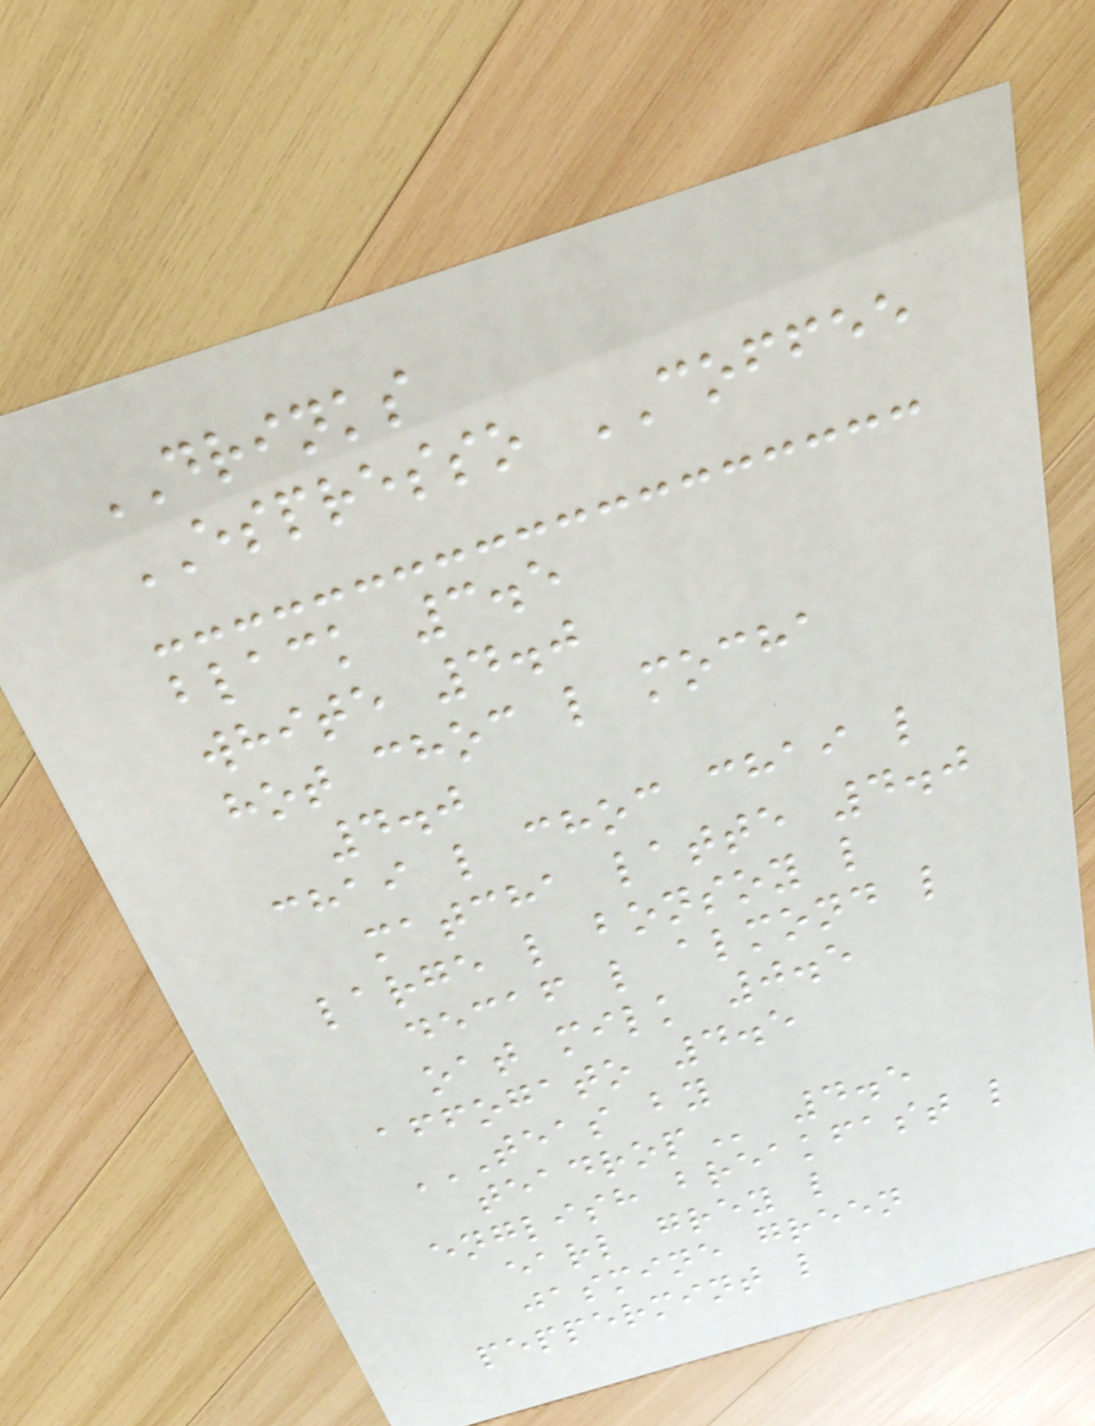DRINKS
ESPRESSO COFFEE
black 3.5
white 4.0
hot choc l mocha
4.0
chai l choc chai l
matcha latte 4.0
large l bonsoy l
decaf l almond l
oat milk 0.5
affogato 4.5
TEAS BY
TEADROP 4.5
english breakfast l
earl grey l
jasmine green
peppermint l
